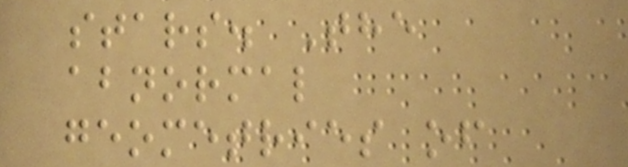stars. The
abnormal
geometries of
